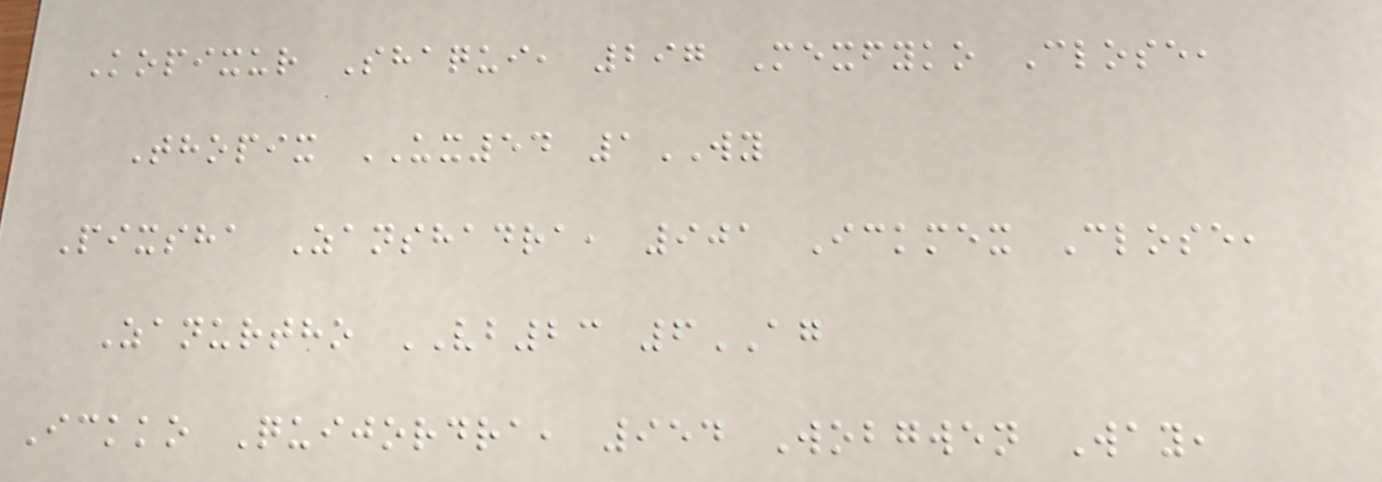Kopixur Shaqui, 297 Mexfyko Close,
Thopix UX54 1WY
Pixsha Zanshadra, 901 Ickmex Close,
Zanurtho VB23 6AG
Ickko Quijordra, 954 Wobgwen Way,
